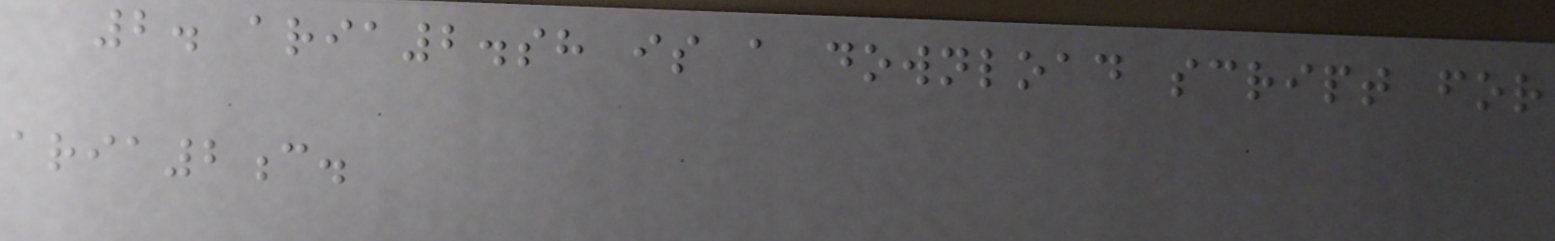2. aria2.sh is a download script for
aria2c.
